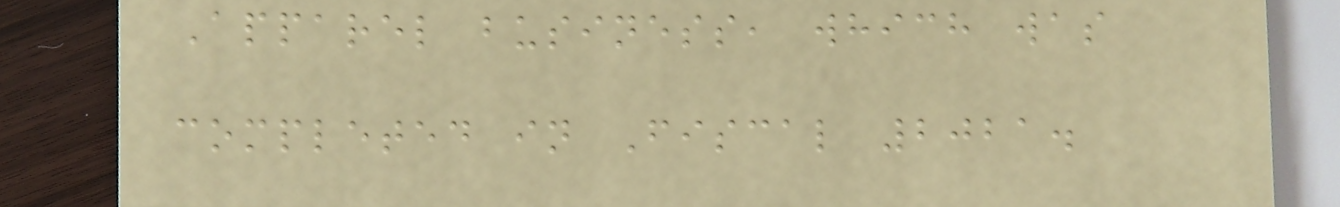Apparel business, which was
completed in Fiscal 2021.
